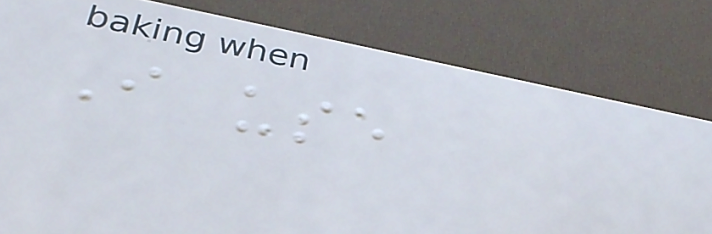I use
